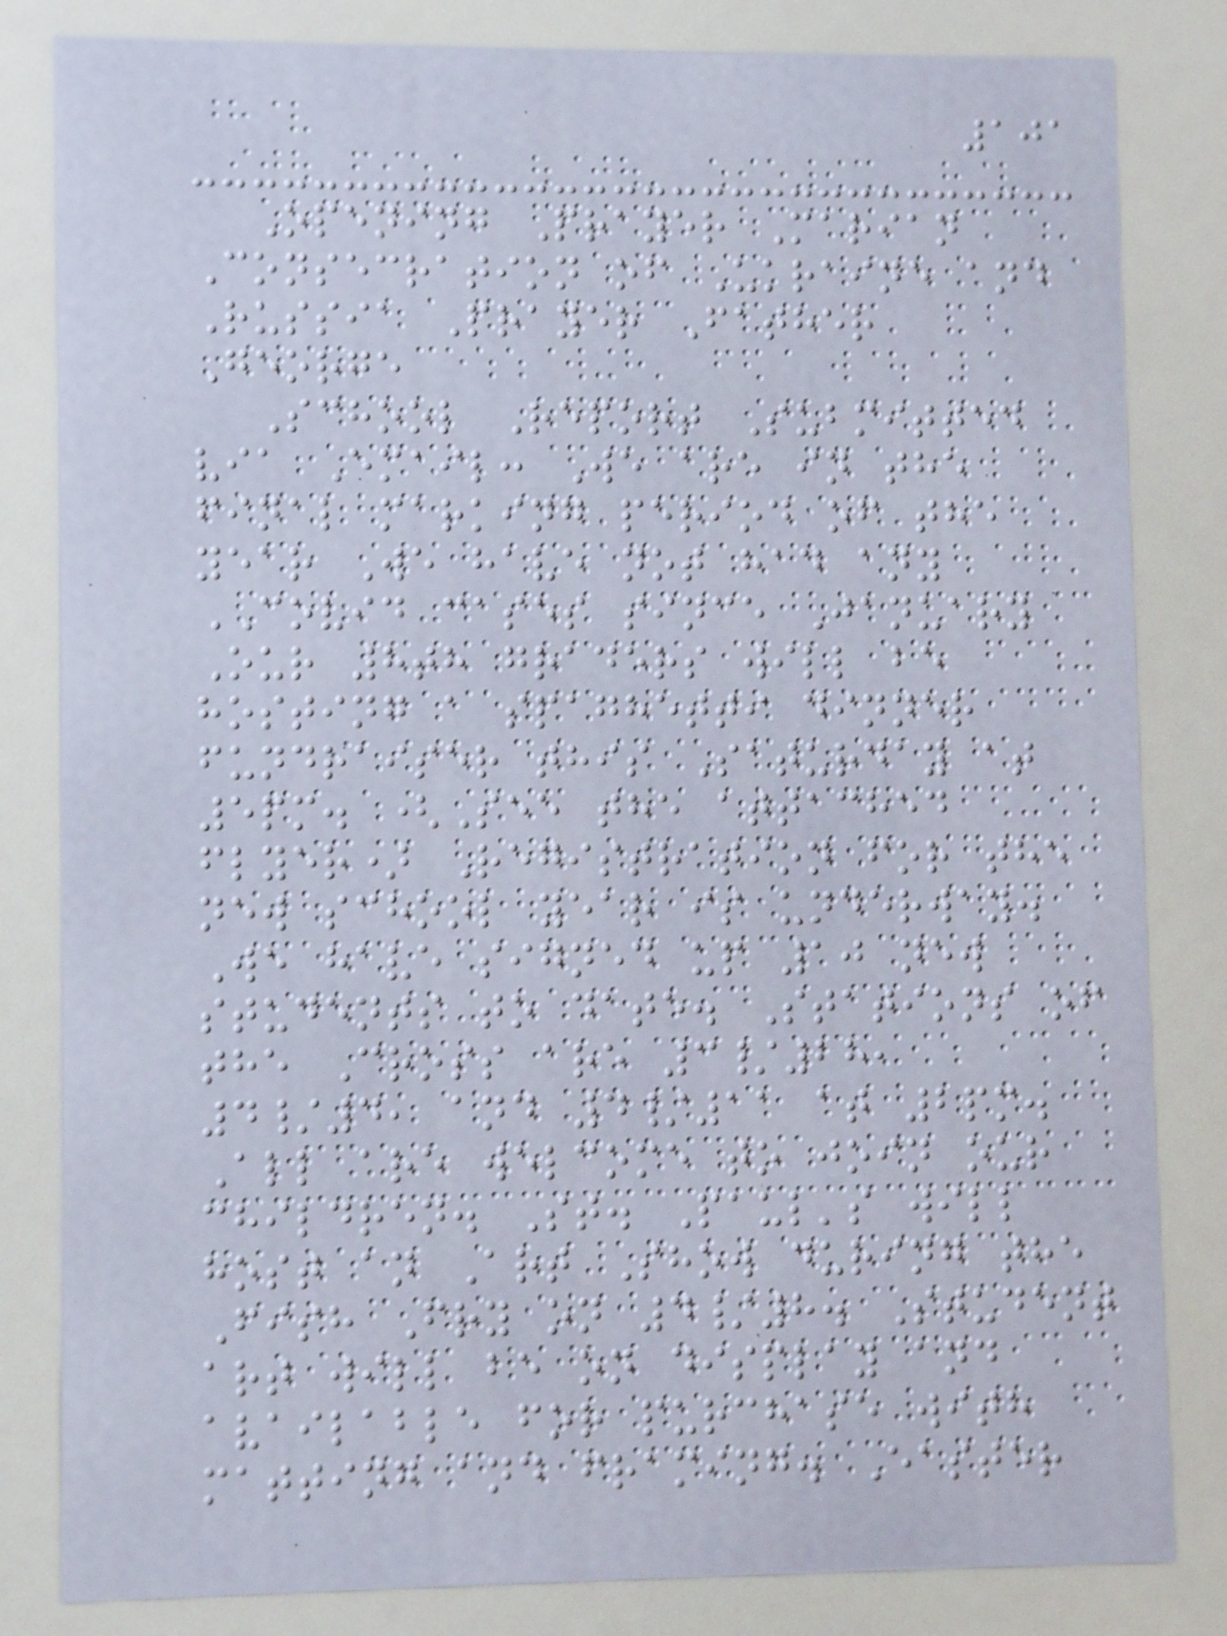101
Opening Prayer Marian
Consecration of Ukraine and
Russia Prayer Father
George
School Report Submitted
via Email: We are in the
final marking period of the
year We have not had any
COVID cases since January
Our 8th graders will be
hosting a spaghetti dinner
fundraiser this Saturday at
5pm. (See the attached
flyer) Registration for the
new school year is underway.
We have signed up 10 new
students to date. Stations of
the Cross are 3/28,
4/4, and 4/11 at 2pm.
All are welcome to join our
children. St. Paul's will
host an Art Show during the
Fish Fry on 4/8. Student
art will be on display and
available for purchase with
matting and framing. Easter
